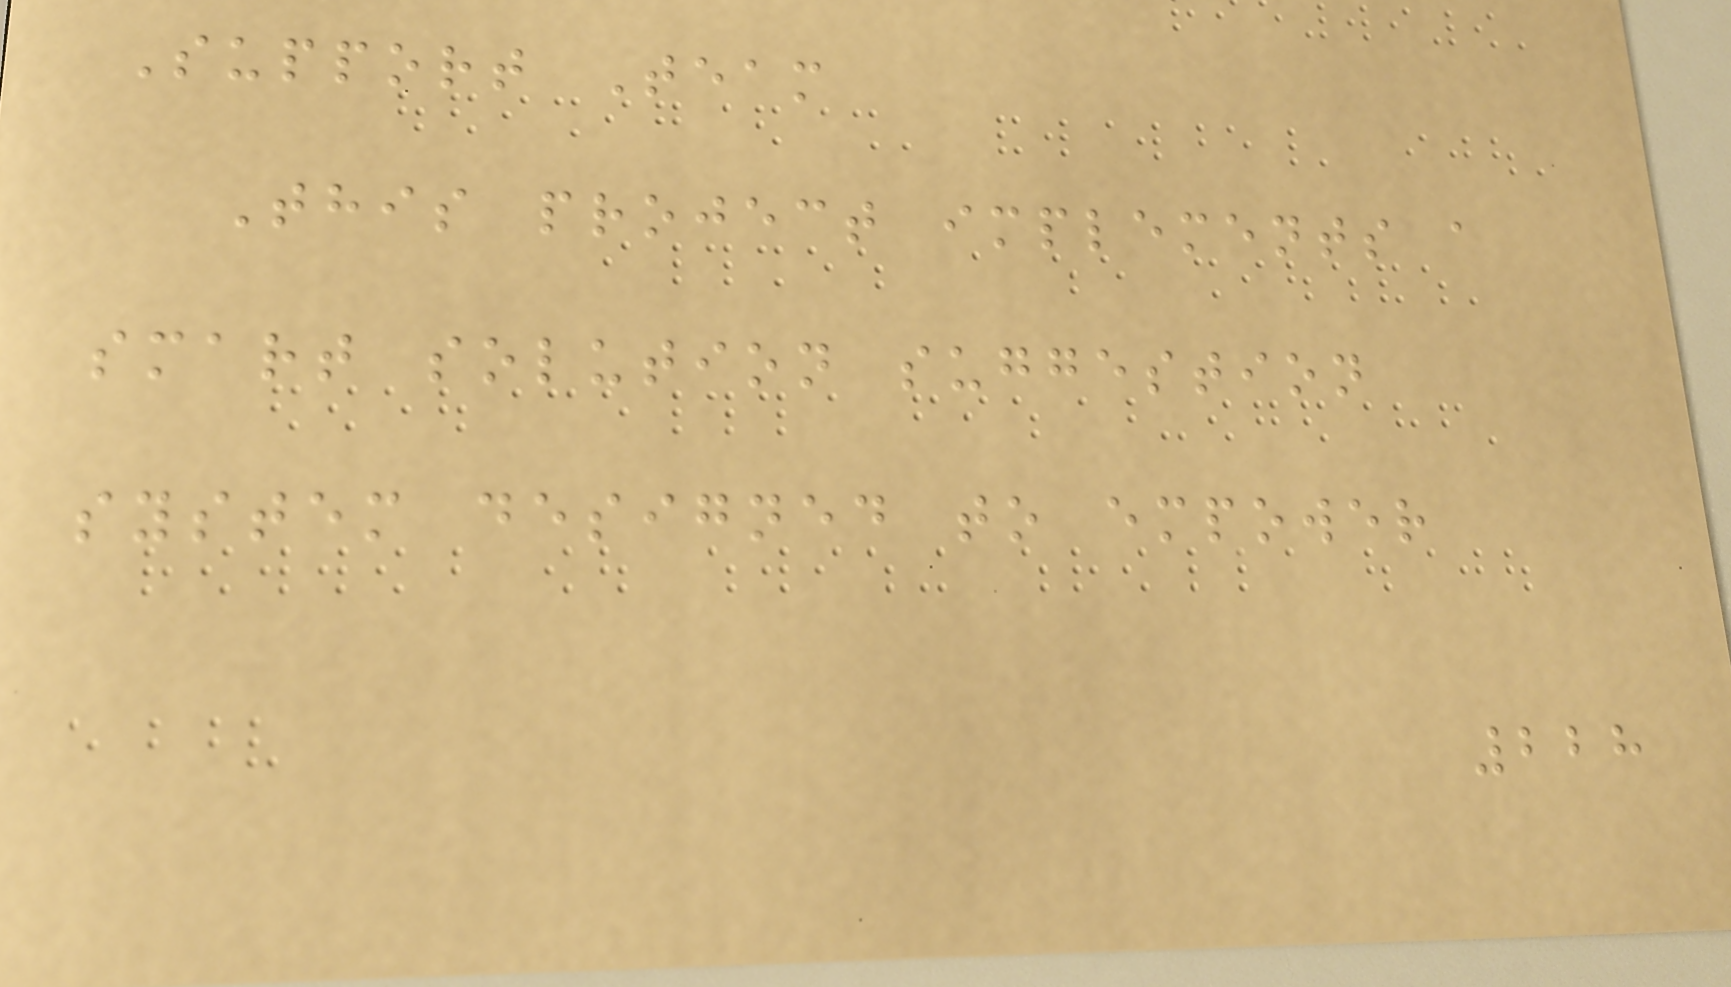Support Team
This project implements a
smart solution suggestion
system designed to empower
228
